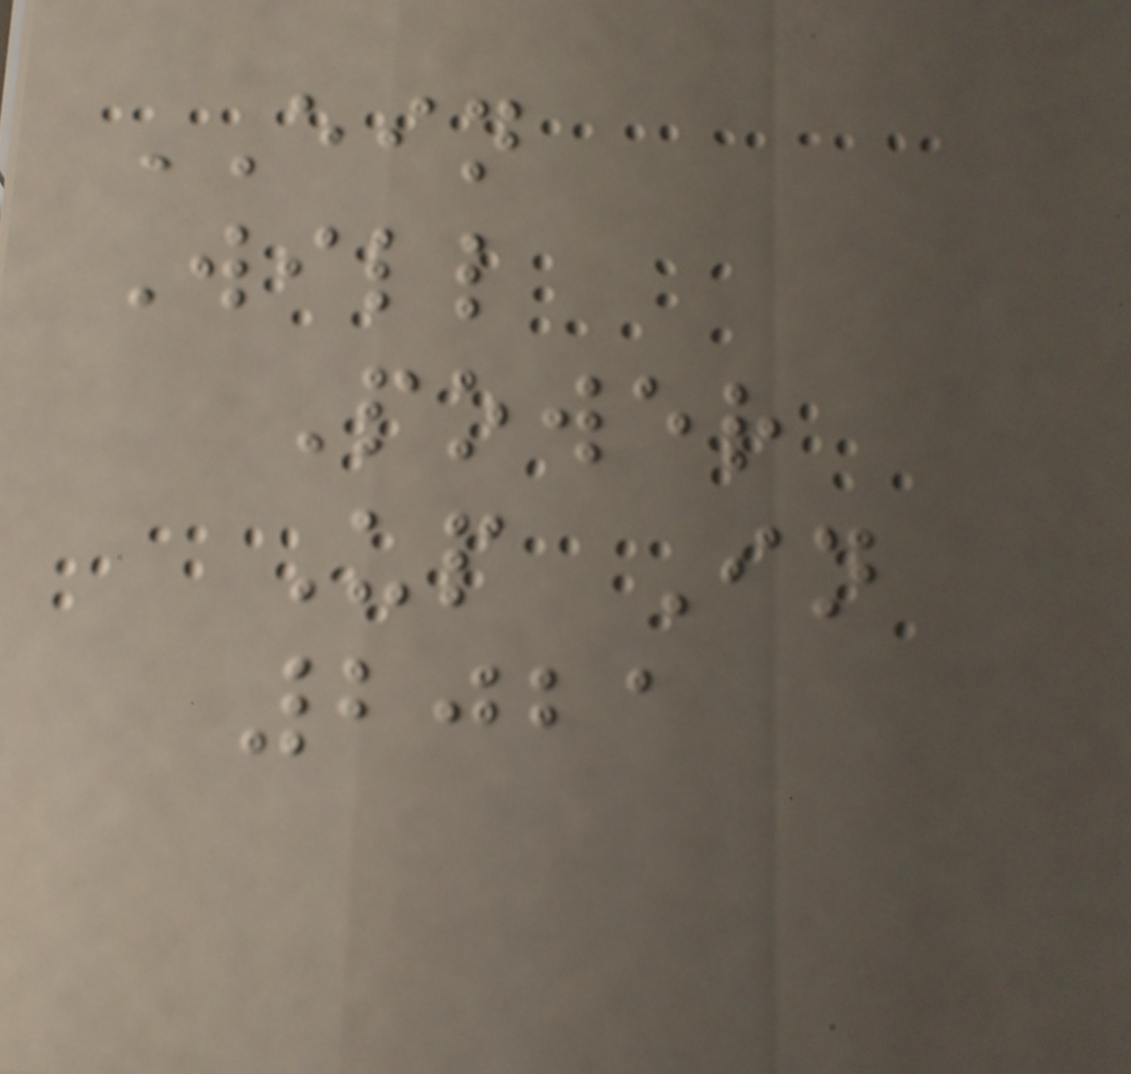EIN
Will
Power
Up In
2021
